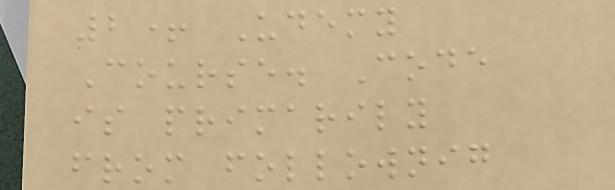2+ Udemy
Course. Code
is primarily
from follownig
